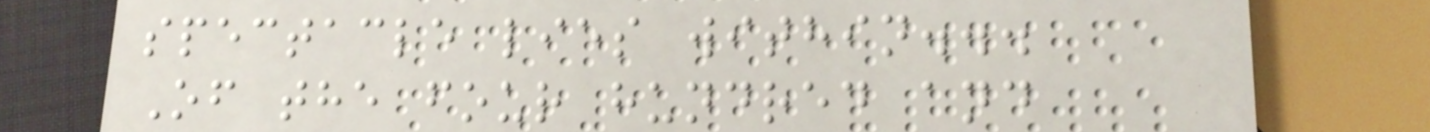spectacle lies within...
Of the four hundred and
